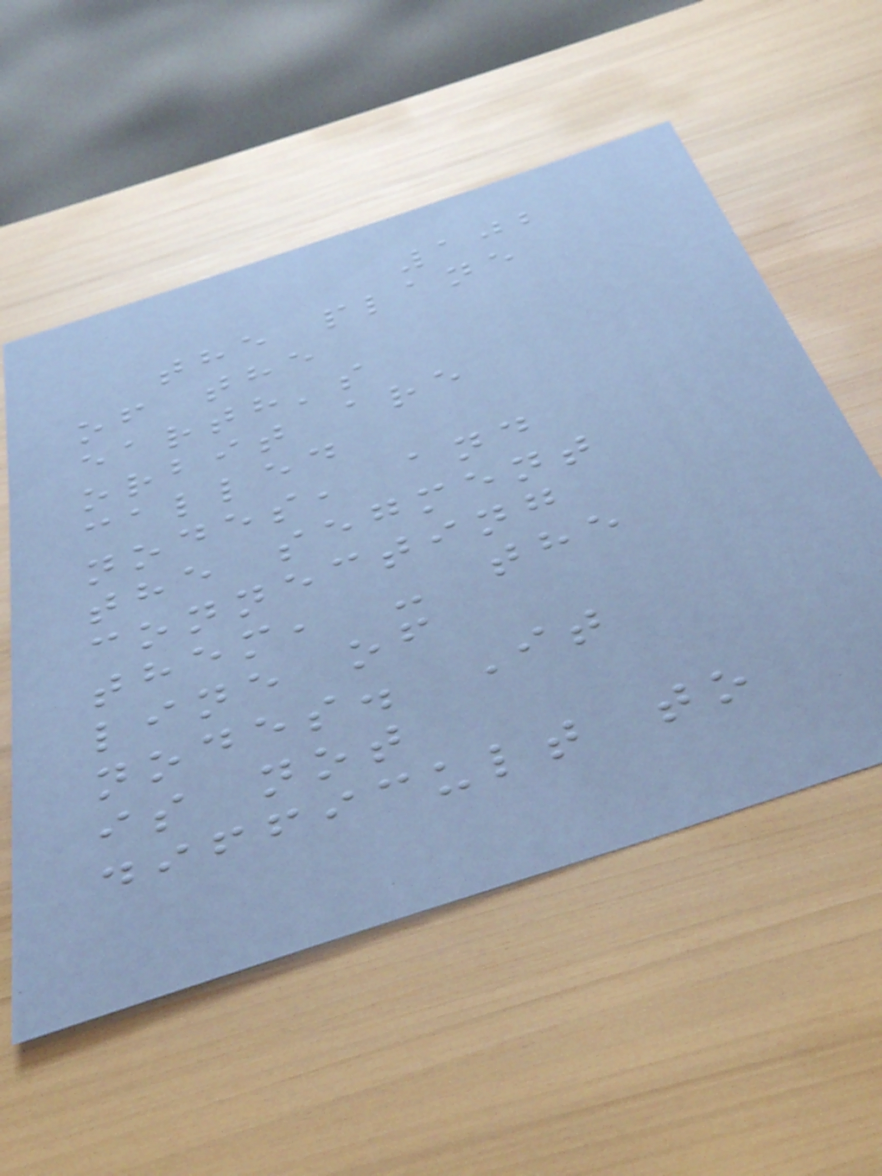102
the plane
of the
earth's
orbit are
called
nodes, and
the segment
connecting
them, - the
line of
nodes. It
is not
difficult to
